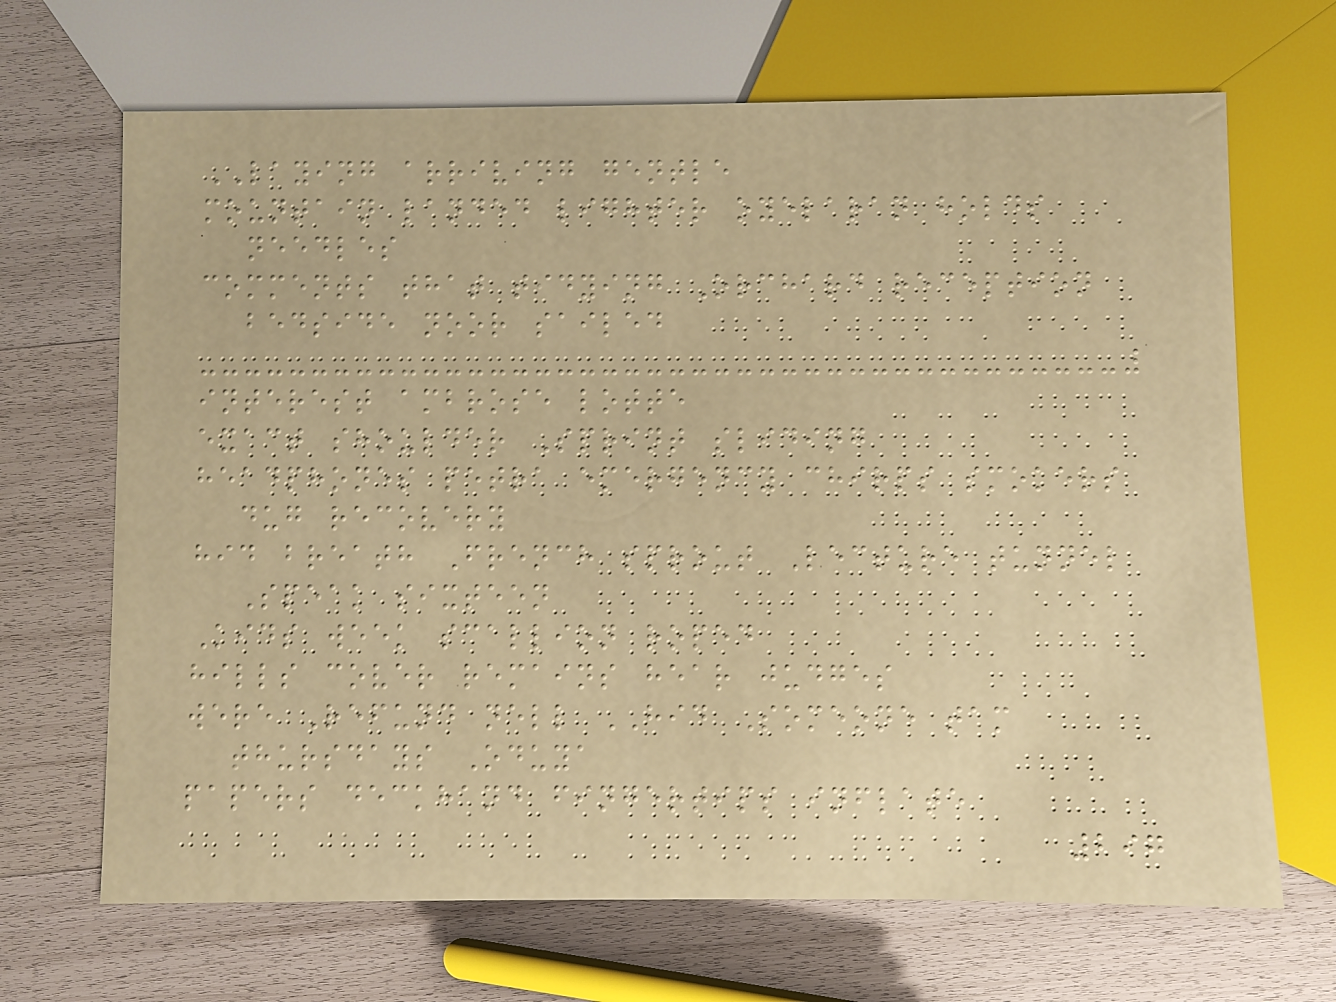LAYING arriving gentle
mountain landed lighter oyelaran holds
needles
comments that tidying Orchard reception
bedside noor sailed
interest ambrose lotte
exact shoulder Sprint sliding
headphones petra emergency chirps smokers
dug recovery
hid breath French sprout Lecture tunnel
Speak sixteen
Kids week scallion roped
hills cover remains hear judges
were Refund nell HID Someone tam
thursdays Oduya
papers deckhand fingertips inflate
297
